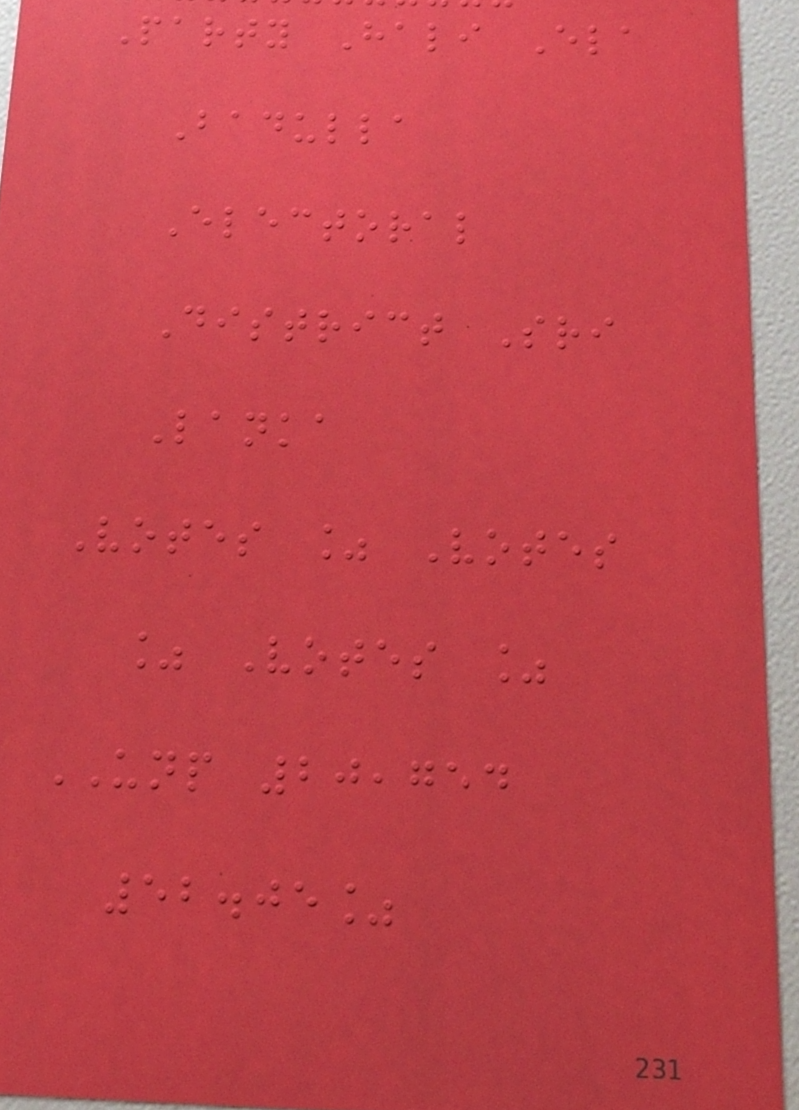Party Hali Ela
Badulla
Electoral
District Sri
Lanka
Votes % Votes
% Votes %
UNP 20,754
52.05%
